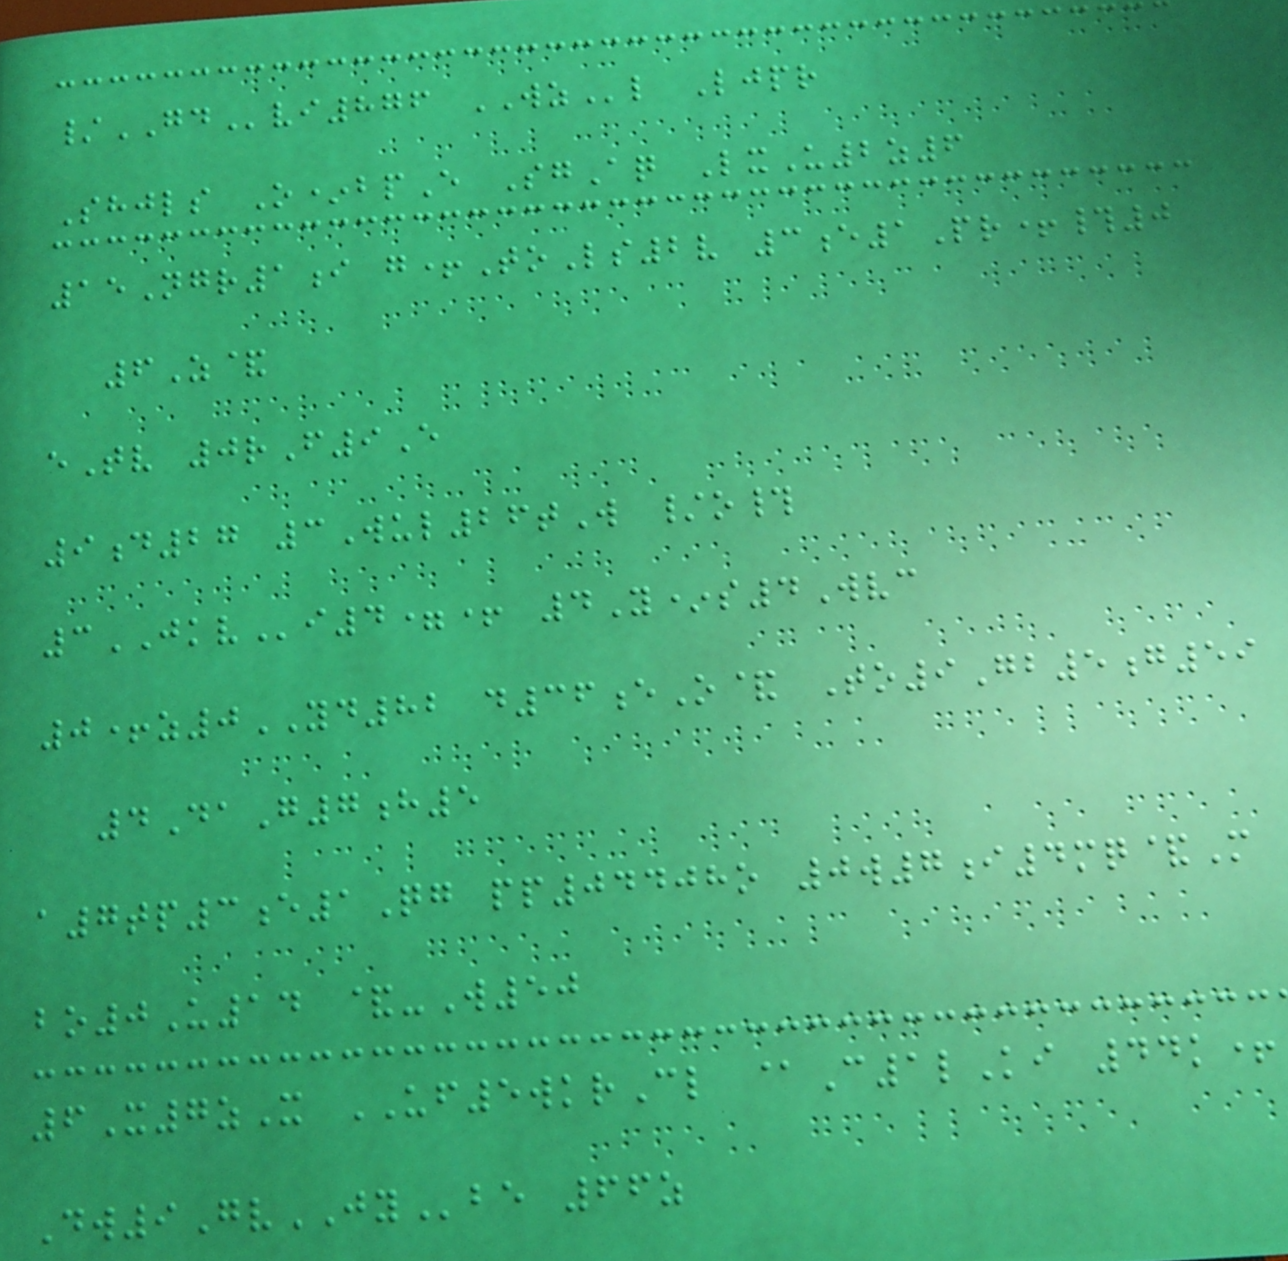/GDvi876 WZl Ljpr
Shjls O*bpE SgAq LxU2z6
15Ngr1i g+ToLs2v 3e1Pr+#0
6Z&
eTv 0rF9E
9d27 3Wul26tW /o#
3JKVi4=+ 4Y*s4Wvc
0+z0YD82 d36eO& To9Gb5g59
4DaG7h5
a7tp3e1Qg pp04408o 0w7i4mq&M
bo0U14 &-W50
6X7zX UF5wkrCl @C1lKi 44k+
Dw9GvJYbe 66z
